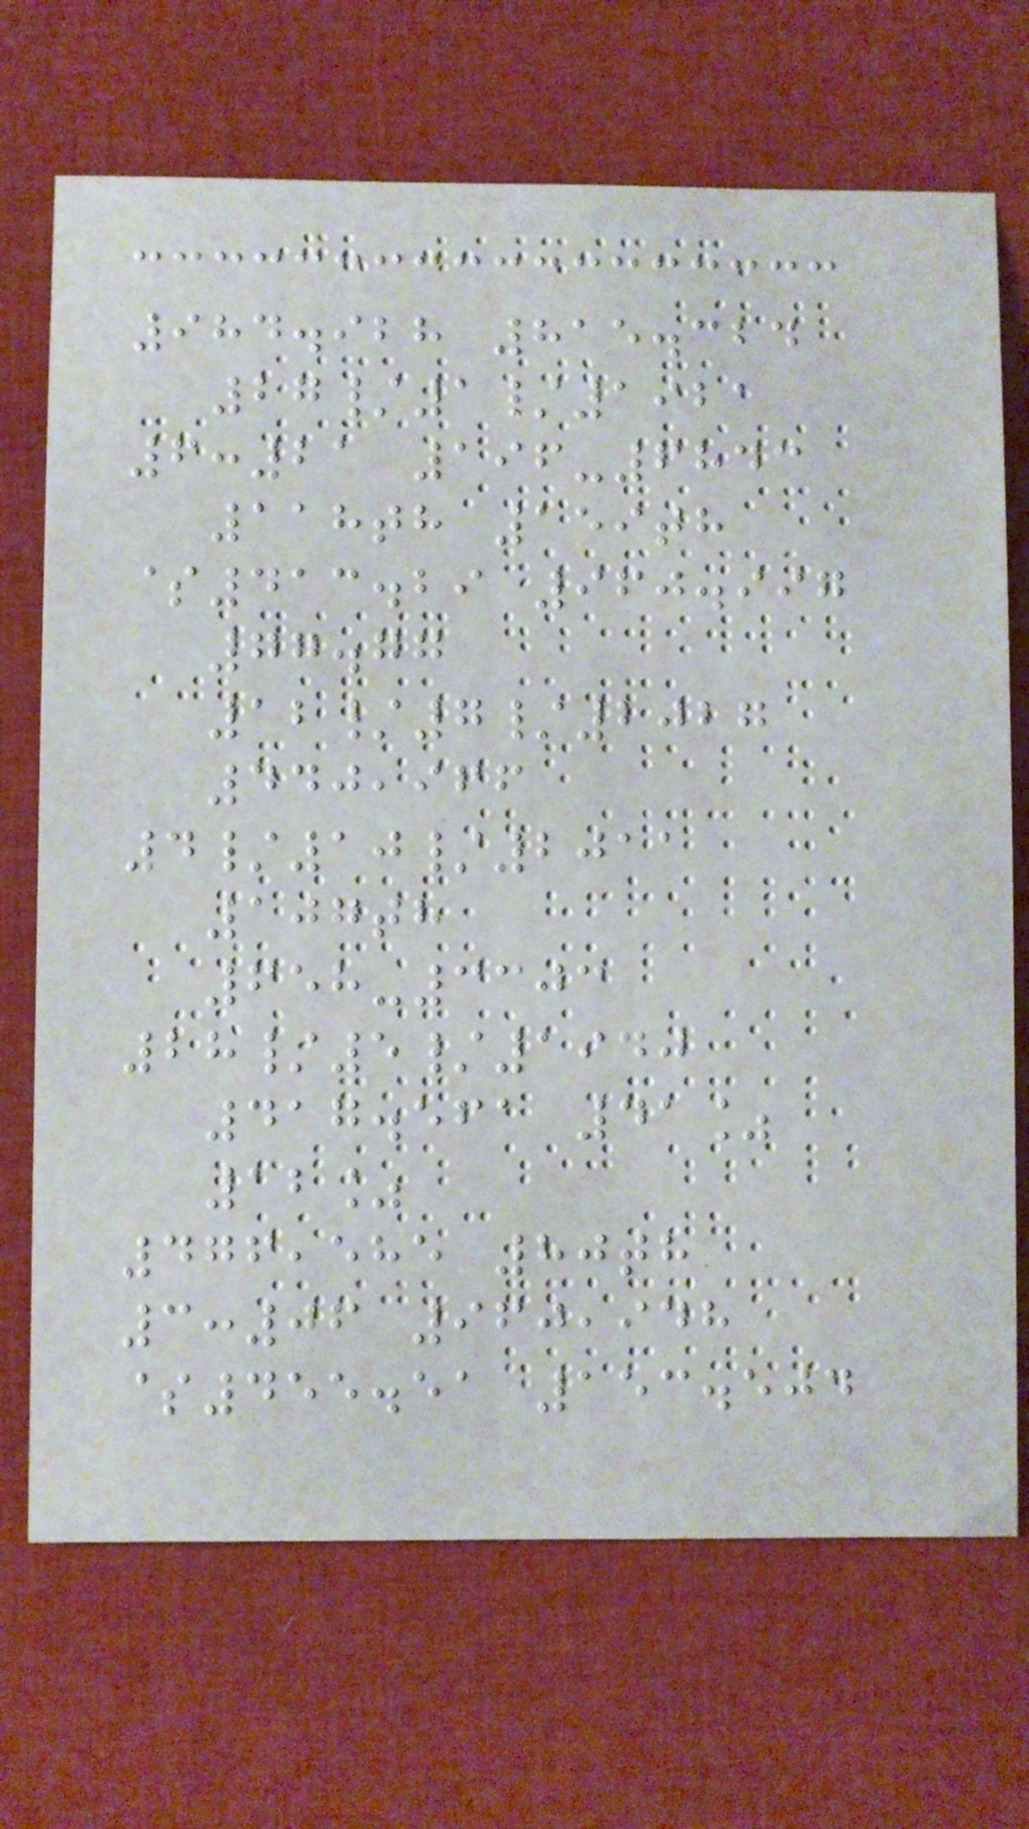984.928 815.324
27/1/1921
6:21 196-6843
118th 159th
$413.29 960.997
77.77
12/7/2027
440,966
4/10/2011
107th
658-3303
28/5/1940
417.561 41%
12%
476,585 80th
3:06 960,948
$455.51 153.504
